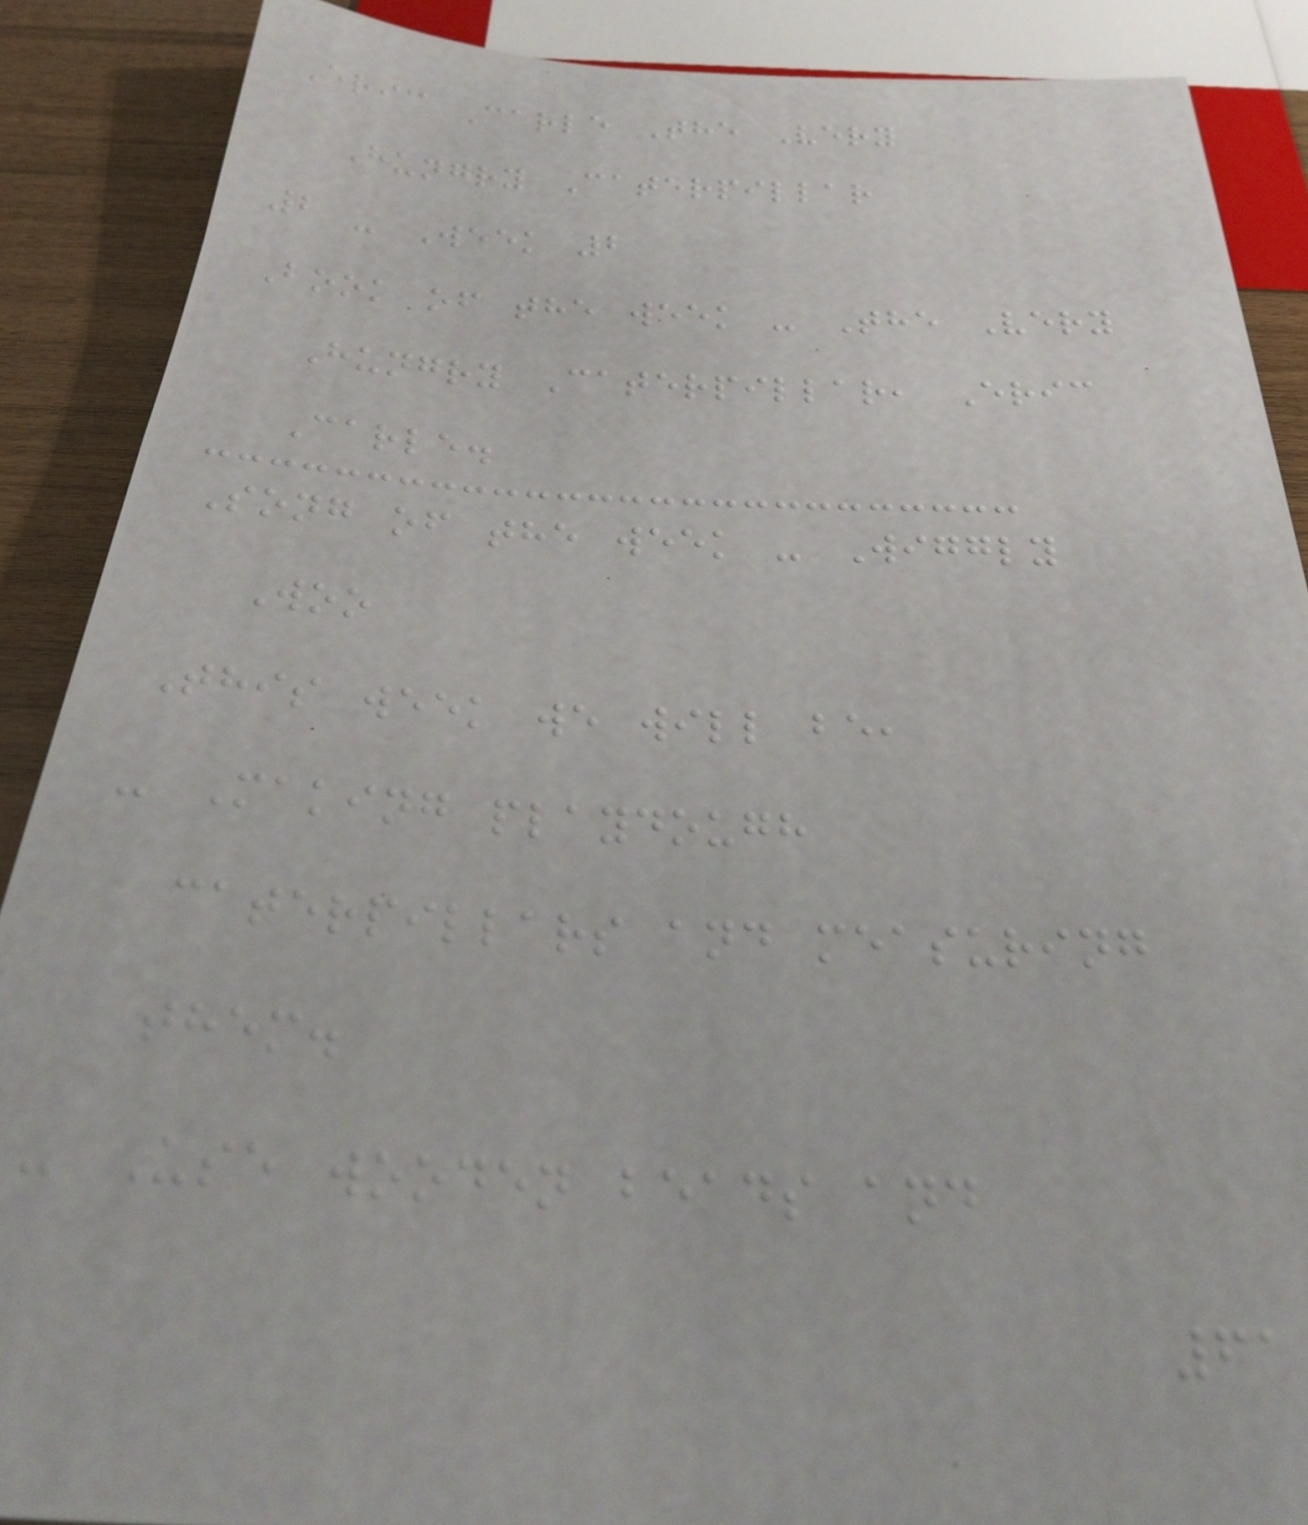Eric Carle The Very
Hungry Caterpillar
2 - Week 2
Book of the week - The Very
Hungry Caterpillar, Eric
Carle.
Song of the week - Wiggly
Woo
This week we will be,
- Making playdough
caterpillars and measuring
them.
- Use wooden beads and
61
